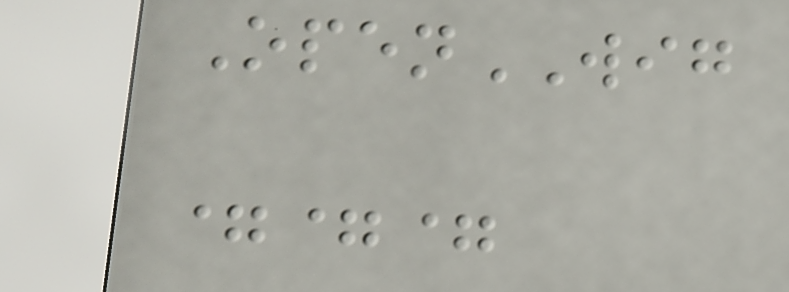OpenWIG
===
